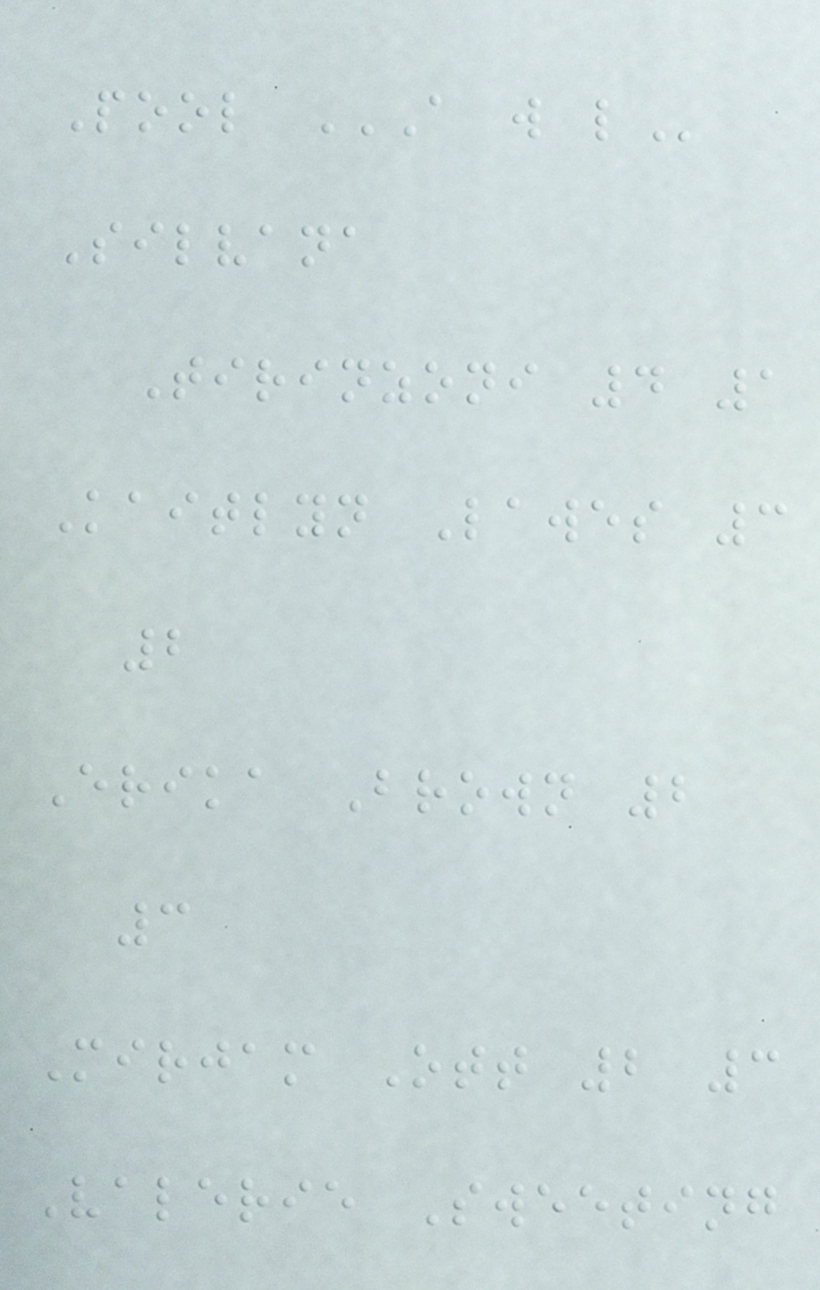Pool A W L
Silvana
Tirinzoni 4 1
Kaitlyn Lawes 3
2
Erika Brown 2
3
Mirjam Ott 2 3
Valerie Sweeting
